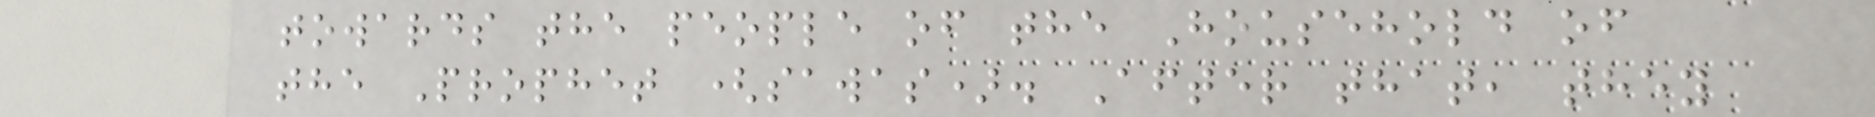towards the people of the Household of
the Prophet (sawas). After that, they
